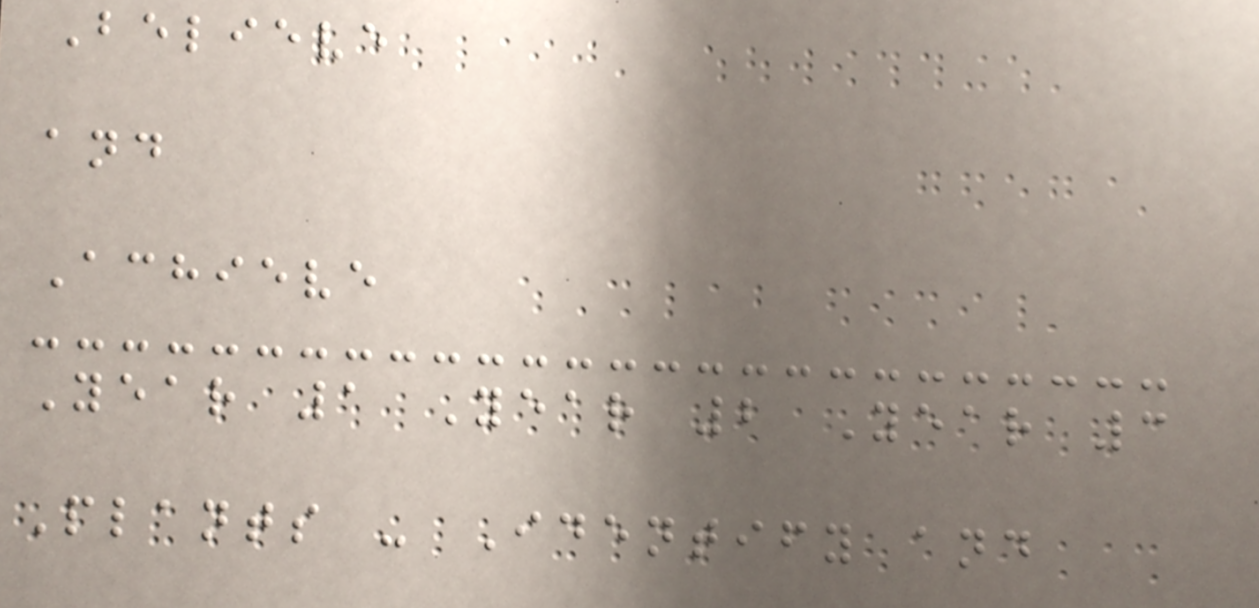Believe
and
Achieve
Year 1 Year 2 Year 3
Plants - Identify and
